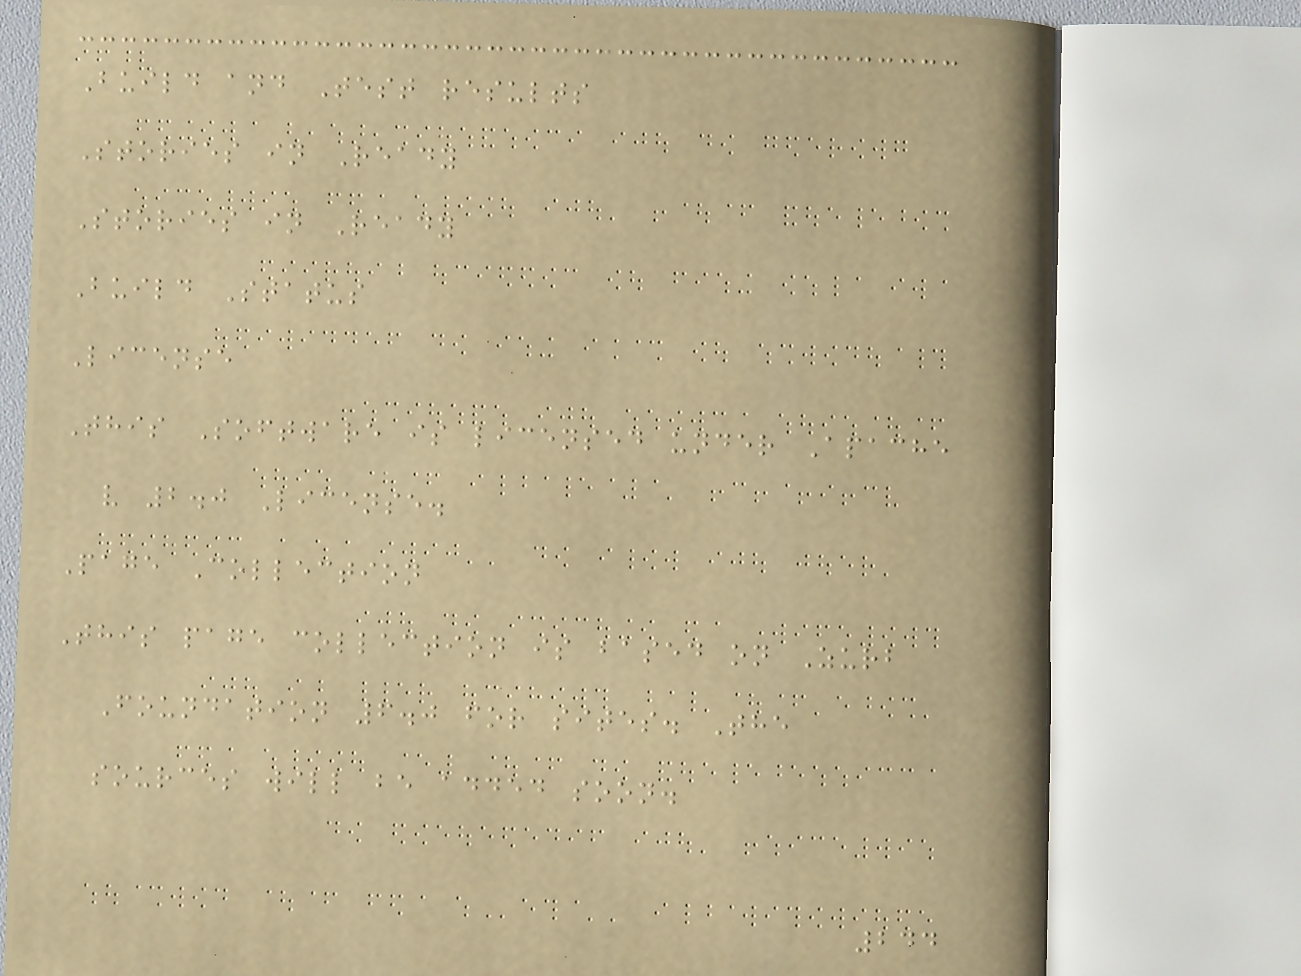Build and Test results
Stories in Ready
Stories in Ready
Build Status
License
This Software is licensed under Apache
v 2.0 License.
Page Collection
This page collection is based on Zurb
Foundation 6.0 for sites. The
sources will be added soon.
244
